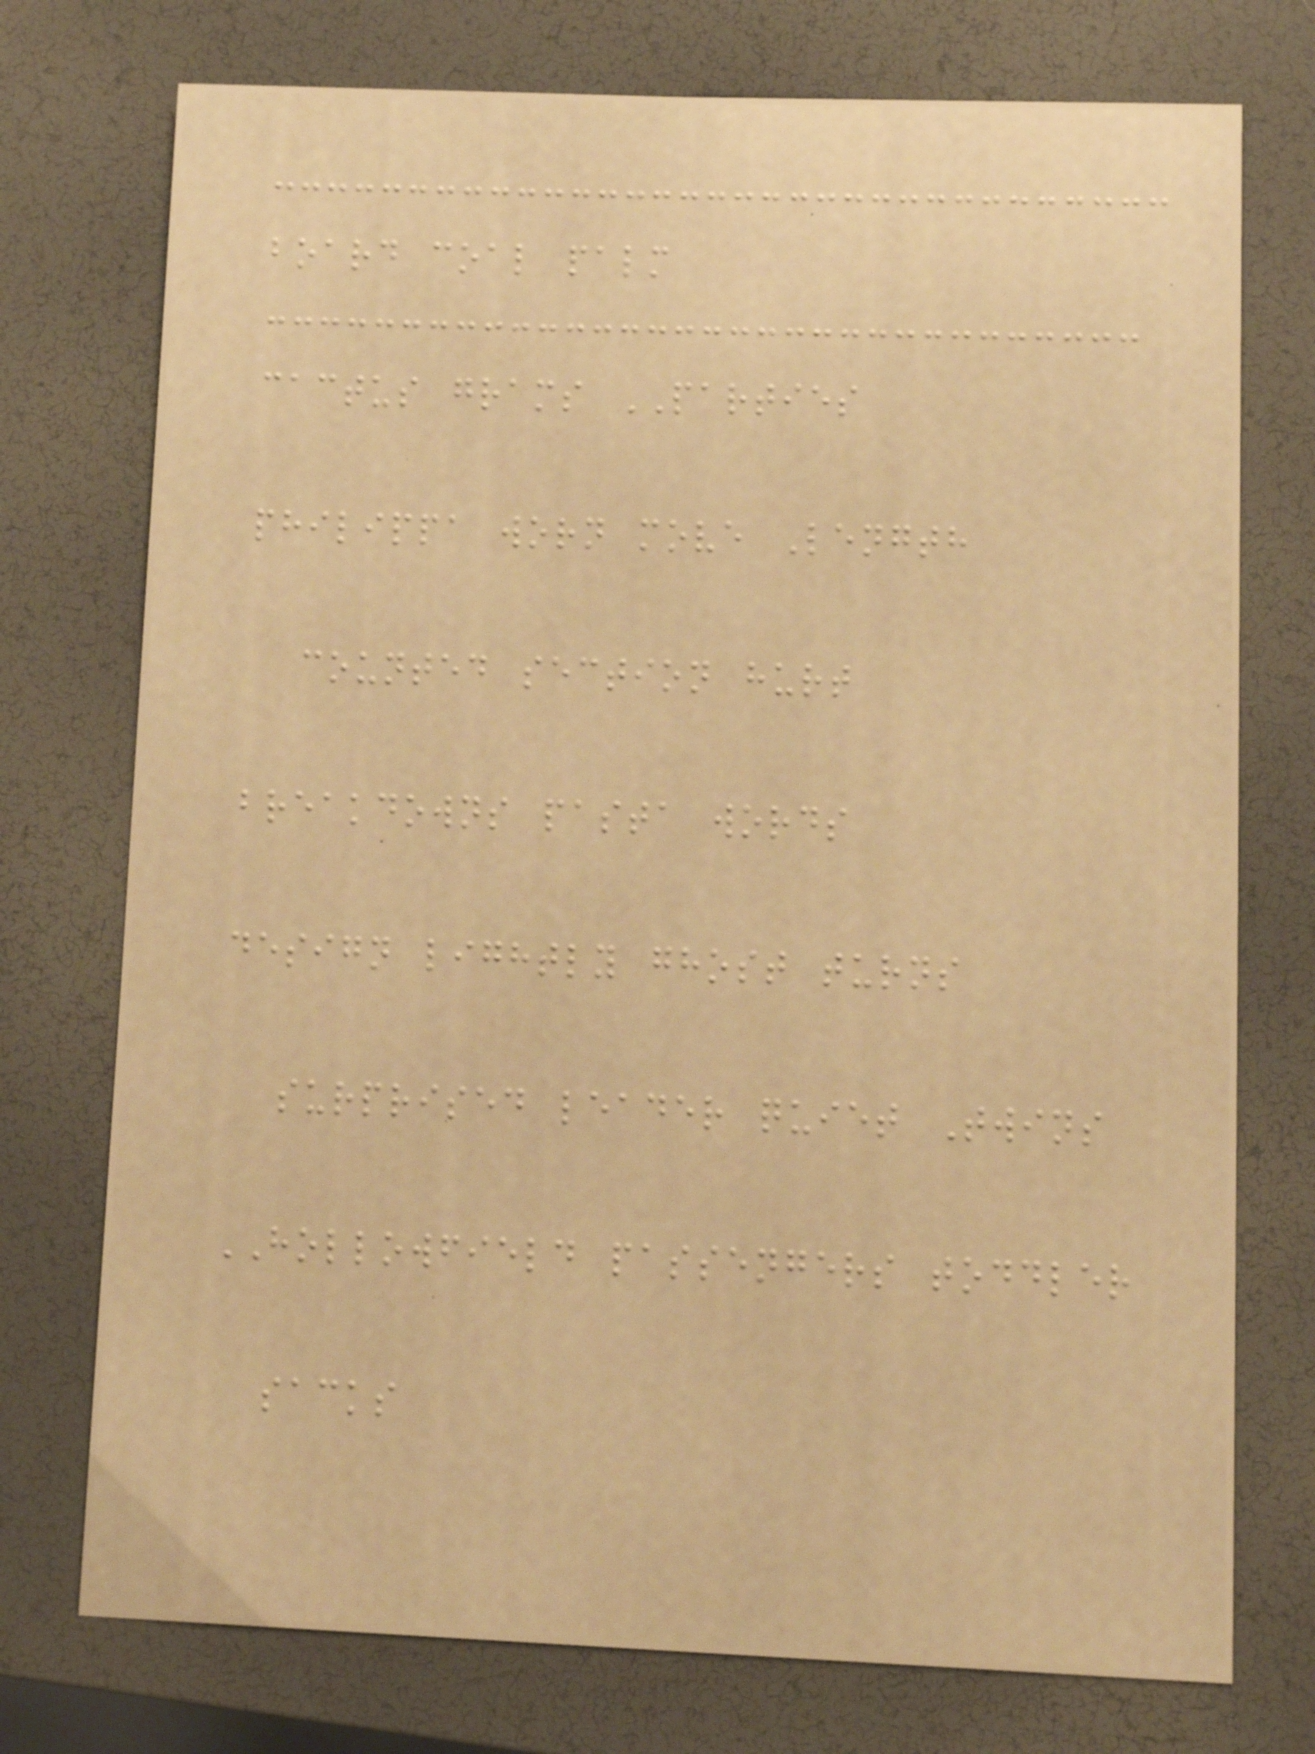board coal palm
cactus grams PARTIES
philippa worn move Length
counted section hurt
breakdowns pasta words
design lightly ghost turns
surprised leader quiet Twins
HOLLOWFIELD passengers toddler
sacks
